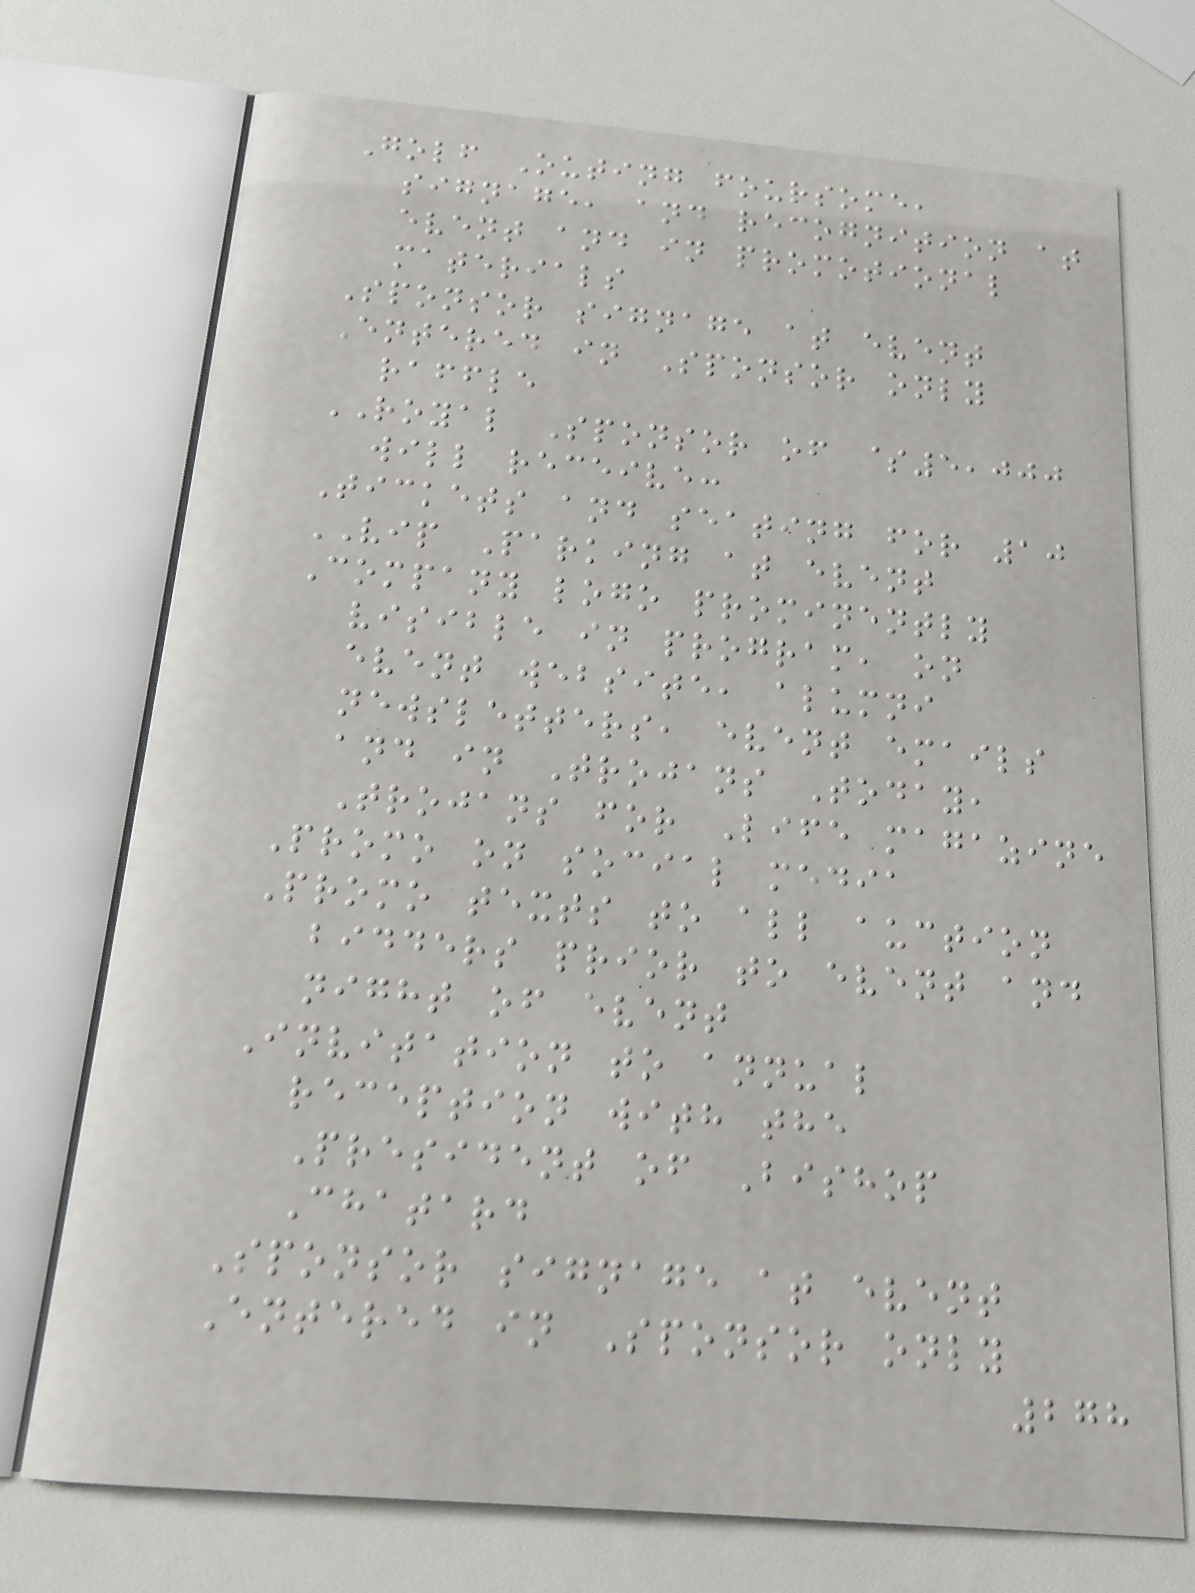Golf Outing foursome,
signage, and recognition at
event and in promotional
materials
Sponsor signage at event
Entered in Sponsor only
raffle
ROYAL Sponsor of $5,000
will receive:
Tickets and seating for 10
VIP Parking at event
Company logo prominently
visible in program, on
event website, alumni
newsletters, event emails
and in Trojans Today,
Trojans for Life magazine
Promo on social media
Promo texts to all auction
bidders prior to event and
night of event
Invitation to annual
reception with the
President of Bishop
Chatard
Sponsor signage at event
Entered in Sponsor only
278
